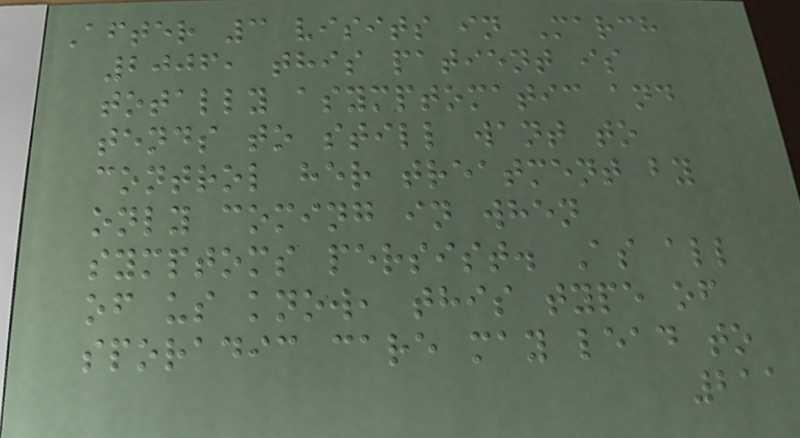After 3 visits in March
2006, this patient is
totally asymptomatic and
tends to still want to
control her treatment by
only coming in when
symptoms persist. As all
of us know, this type of
sporadic care may lead to
211
